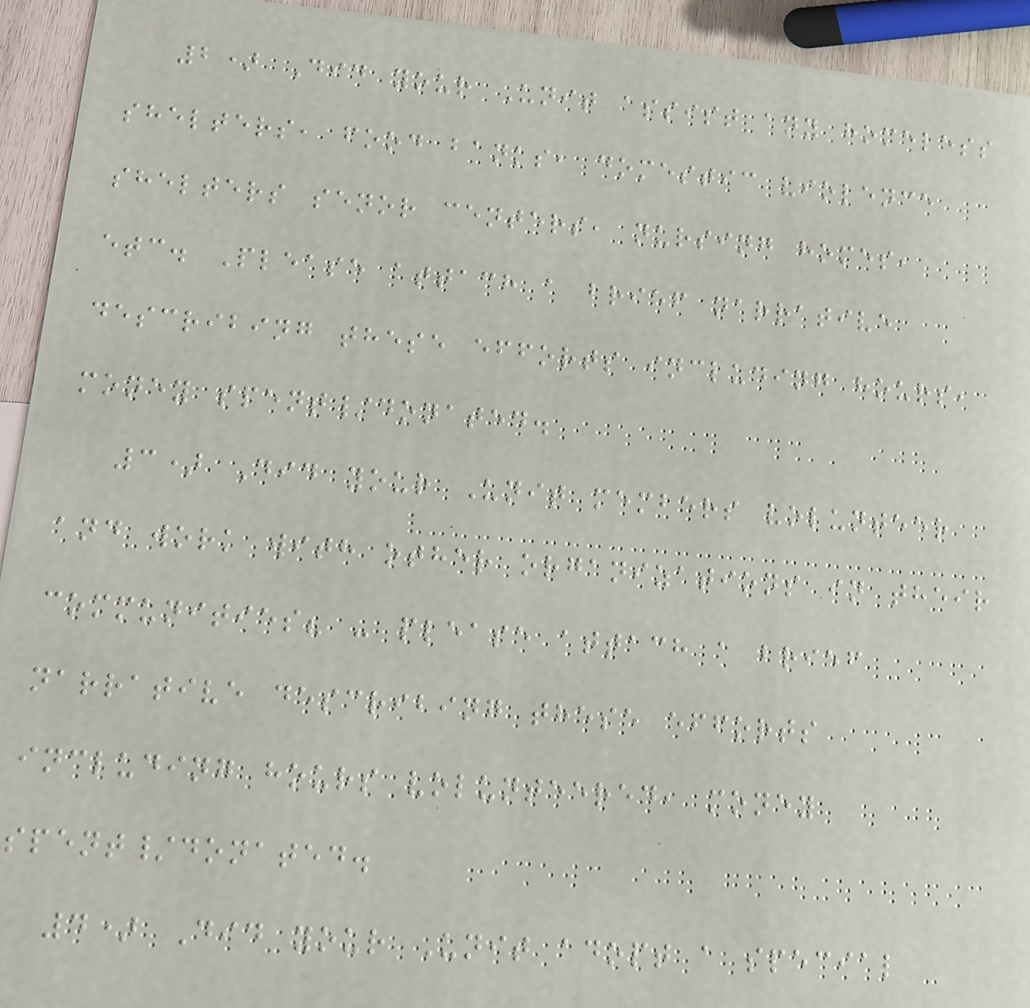2) Did your Unit assist any homeless
shelters, food banks, domestic violence
shelters senor centers, nursing homes,
etc. Please attach a brief narrative
describing these efforts including hours,
money spent/donated.
3) Did your Unit members volunteer
and work with other organizations in their
communities? - please attach a brief
narrative describing these efforts
including hours volunteered, money
spent/donated.
4) Did your Unit adopt a special
